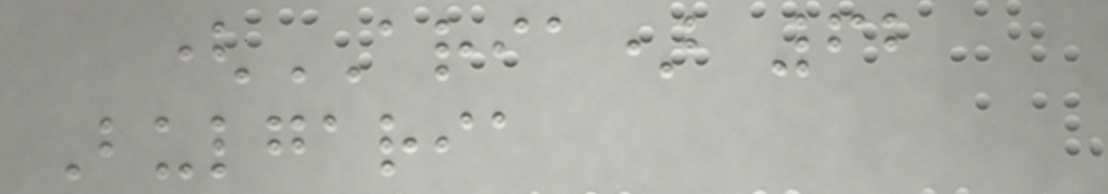(ARIA) 62
Bulgaria
